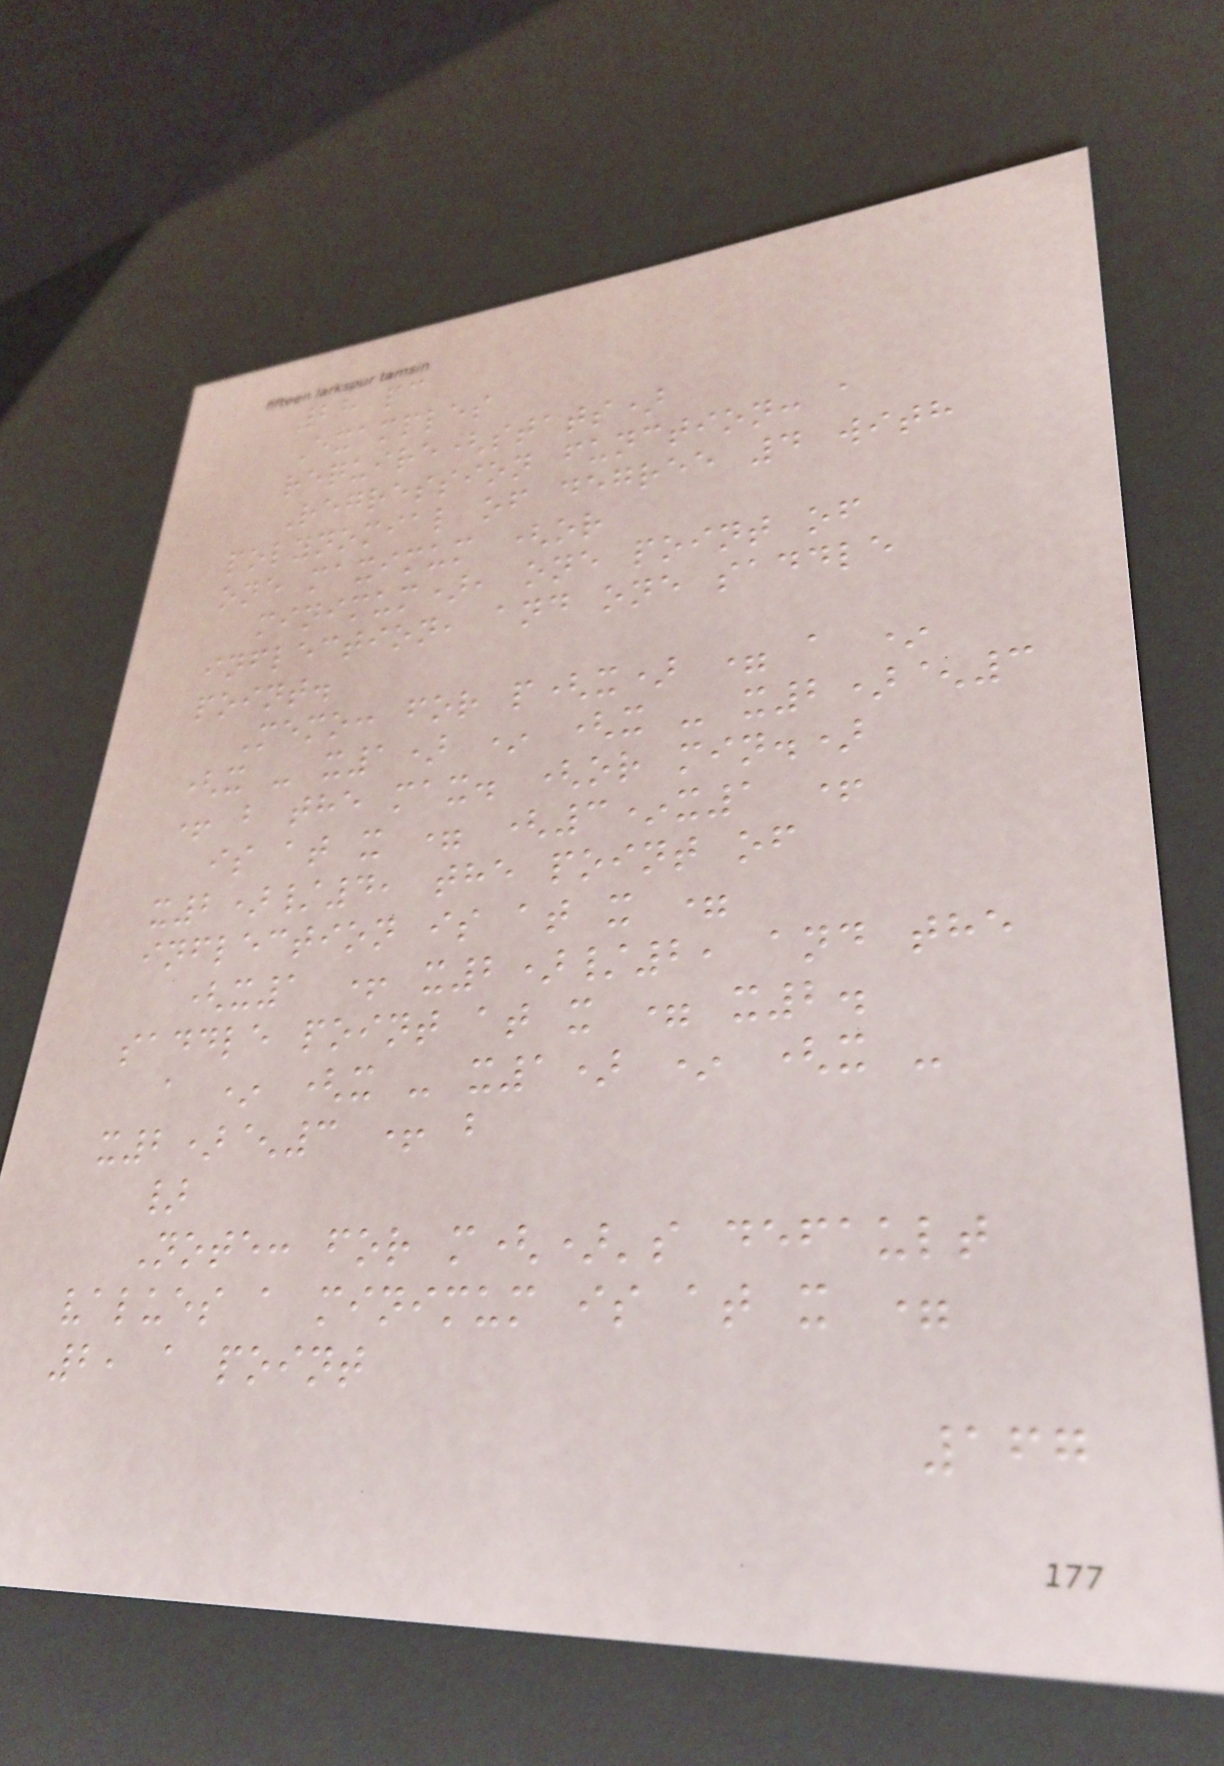28 pc
Examples
require(stats)
Regression function: a
polynomial of degree 4 with
one maximum (or
minimum), one point of
inflection, and one saddle
point.
Memo: for p(x) = a *
(x - x1) * (x - x2)^3
+ b the max. (or min.)
is at x = (3*x1 +
x2)/4, the point of
inflection is at x =
(x1 + x2)/2, and the
saddle point at x = x2.
a * (x - x1) * (x -
x2)^3 + b
}
Note: for m()'s default
values a minimum is at x =
2, a point
167
